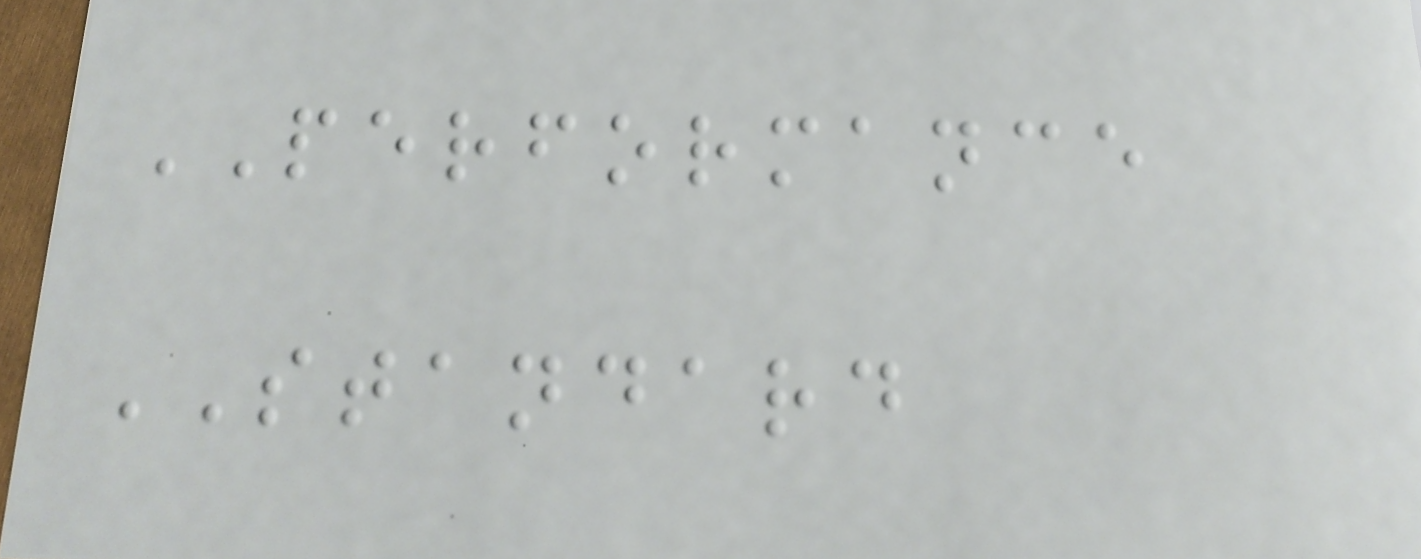PERFORMANCE
STANDARD
